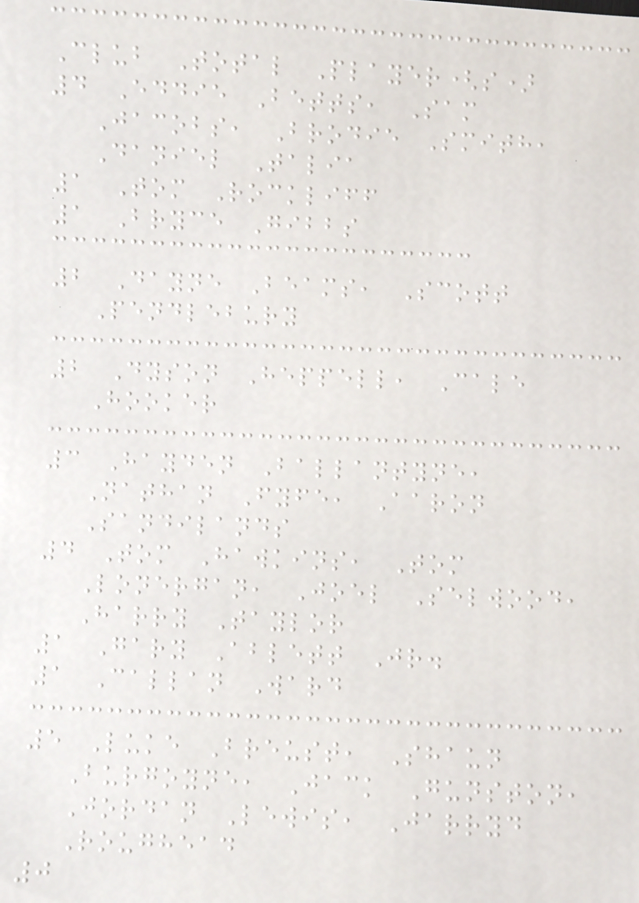Club Total Player(s)
4 Eddie Betts, Sam
Jacobs, Brodie Smith,
Daniel Talia
1 Tom Rockliff
1 Bryce Gibbs
2 Dayne Beams, Scott
Pendlebury
2 Dyson Heppell, Cale
Hooker
3 Hayden Ballantyne,
Nathan Fyfe, Aaron
Sandilands
4 Tom Hawkins, Tom
Lonergan, Joel Selwood,
Harry Taylor
1 Gary Ablett Jr.
1 Callan Ward
5 Luke Breust, Shaun
Burgoyne, Jack Gunston,
Jordan Lewis, Jarryd
Roughead
0
